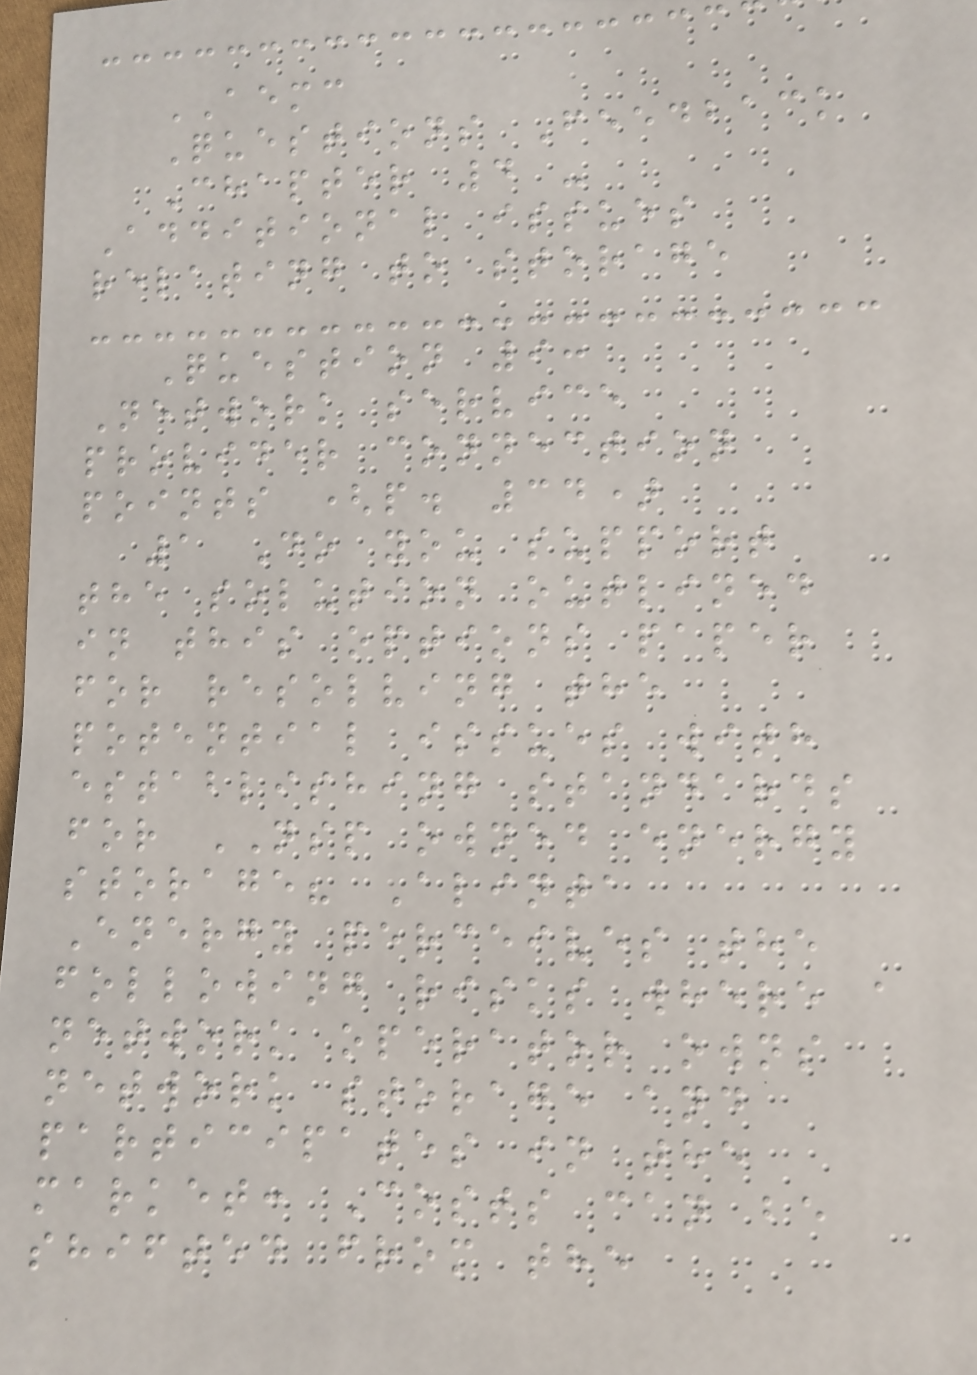AEMC
Questions Feedback
Chapter 4 -
Additional issues
relating to storage
Question 9:
Network service
provider connection
points (p. 34)
1 Do you support
the solution outlined
in this options paper
for resolving the
potential issues with
establishing standards
for NSP owned energy
storage? Alinta
Energy perceives the
following risks where a
network operator owns
network storage and
participates in the
market: Costs can be
shifted from the
